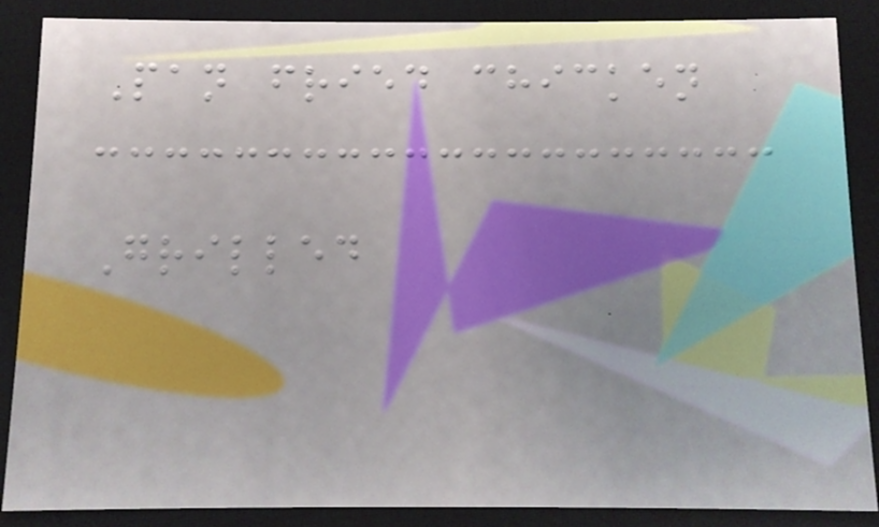Pan fried chicken
Grilled
